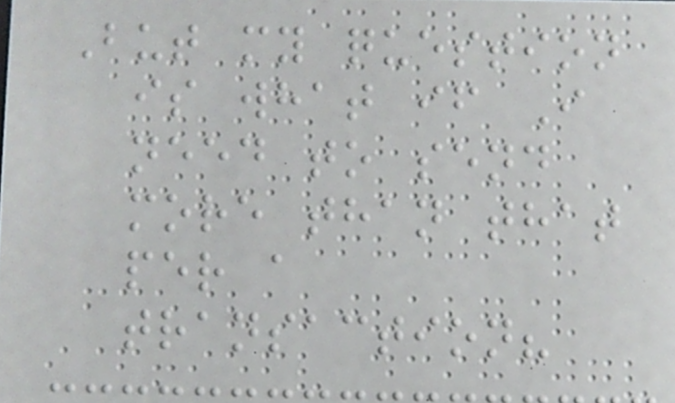But my question
is what if I
need to send
more than that
per a
transaction?
